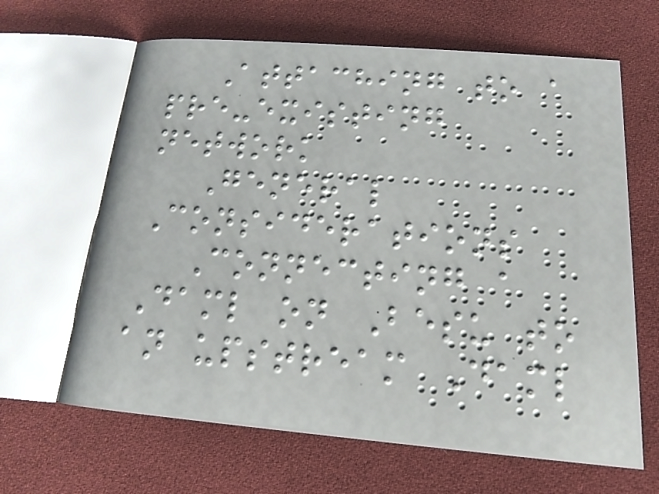Attaching to a
pre-existing
network
General
Considerations
Connecting a
Daml on Besu to
an upstream Daml
